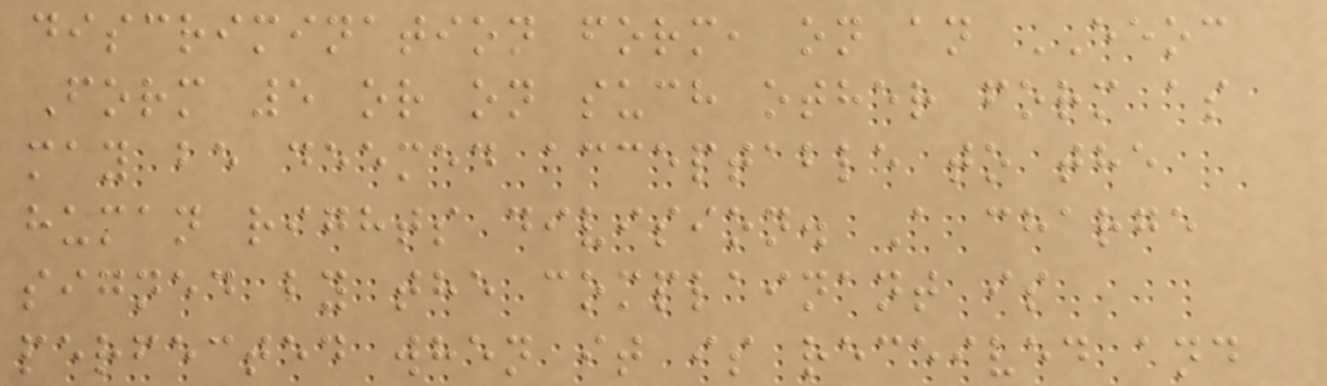discrimination form, on an EEOC
Form 5 or on such other form as
may be deemed acceptable to the
human rights division. A charge
signed by the complainant is
perfected when it is received and
